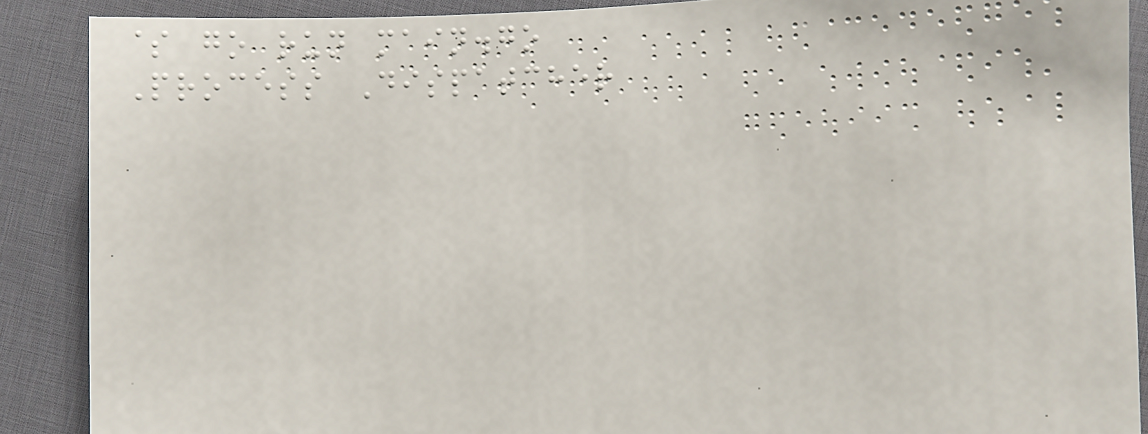$ go run main.go
Process Dispatcher
